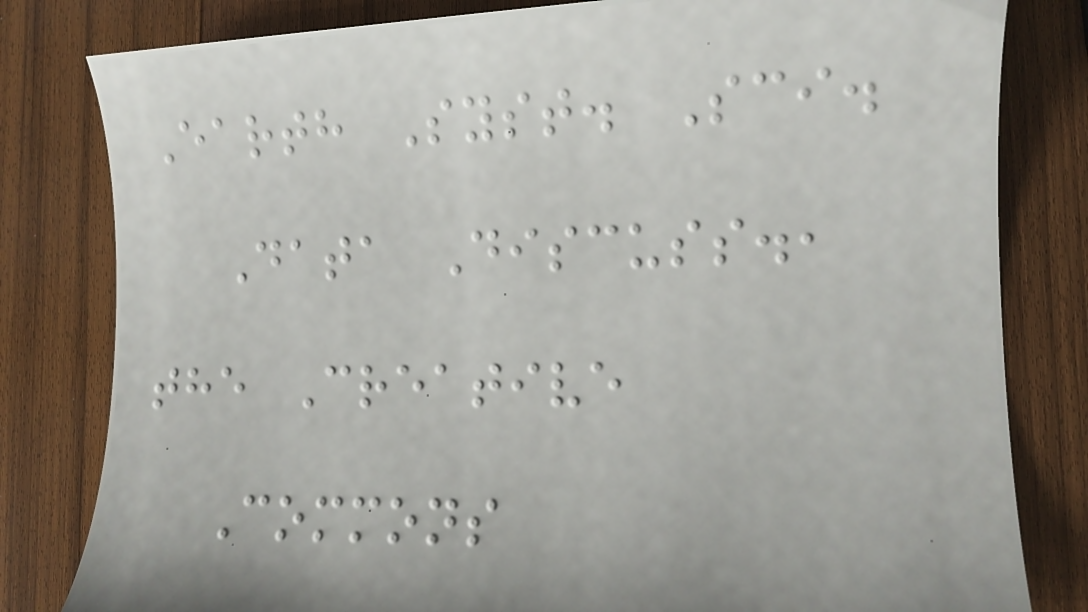Earth Syst. Sci.
Data Discuss.,
the Creative
Commons
